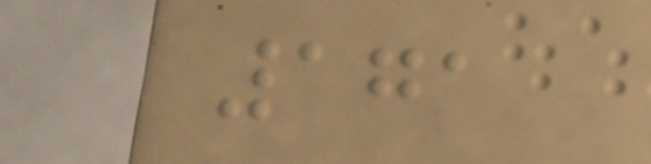171
